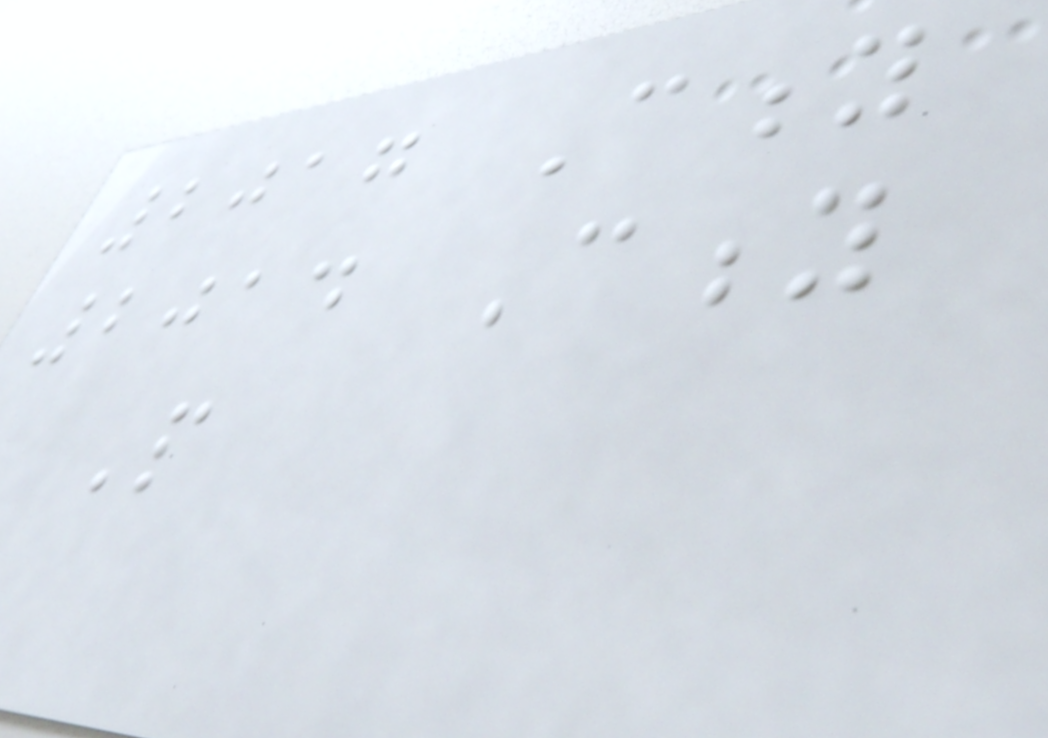2017 City
2014 City
People
